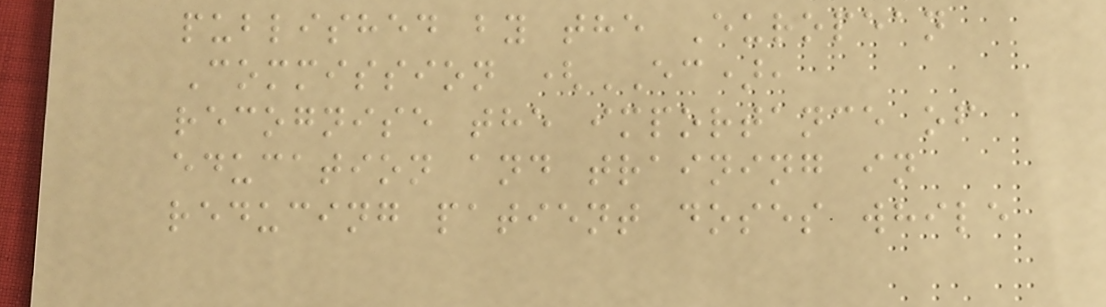published by the European
Commission (EC),
recognise the importance of
education and training in
reducing patient doses while
